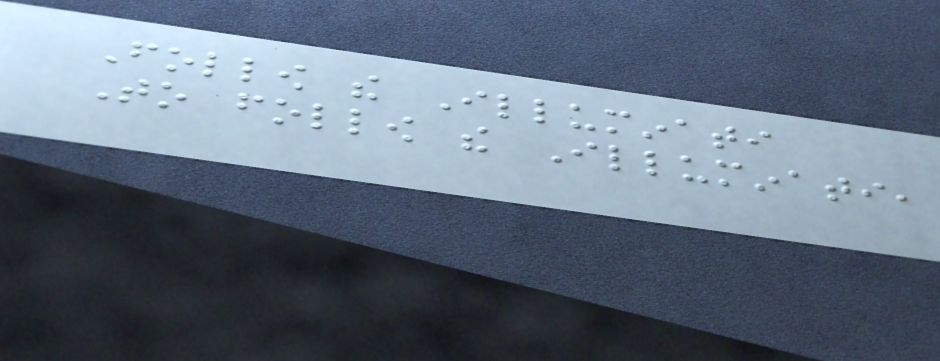Follow the Illuminati
To follow the Illuminati,
